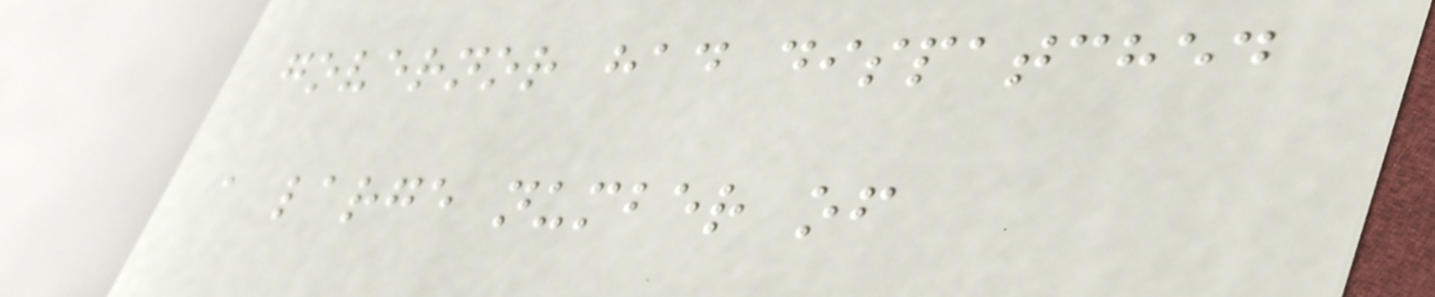governor had dispatched
a large number of
